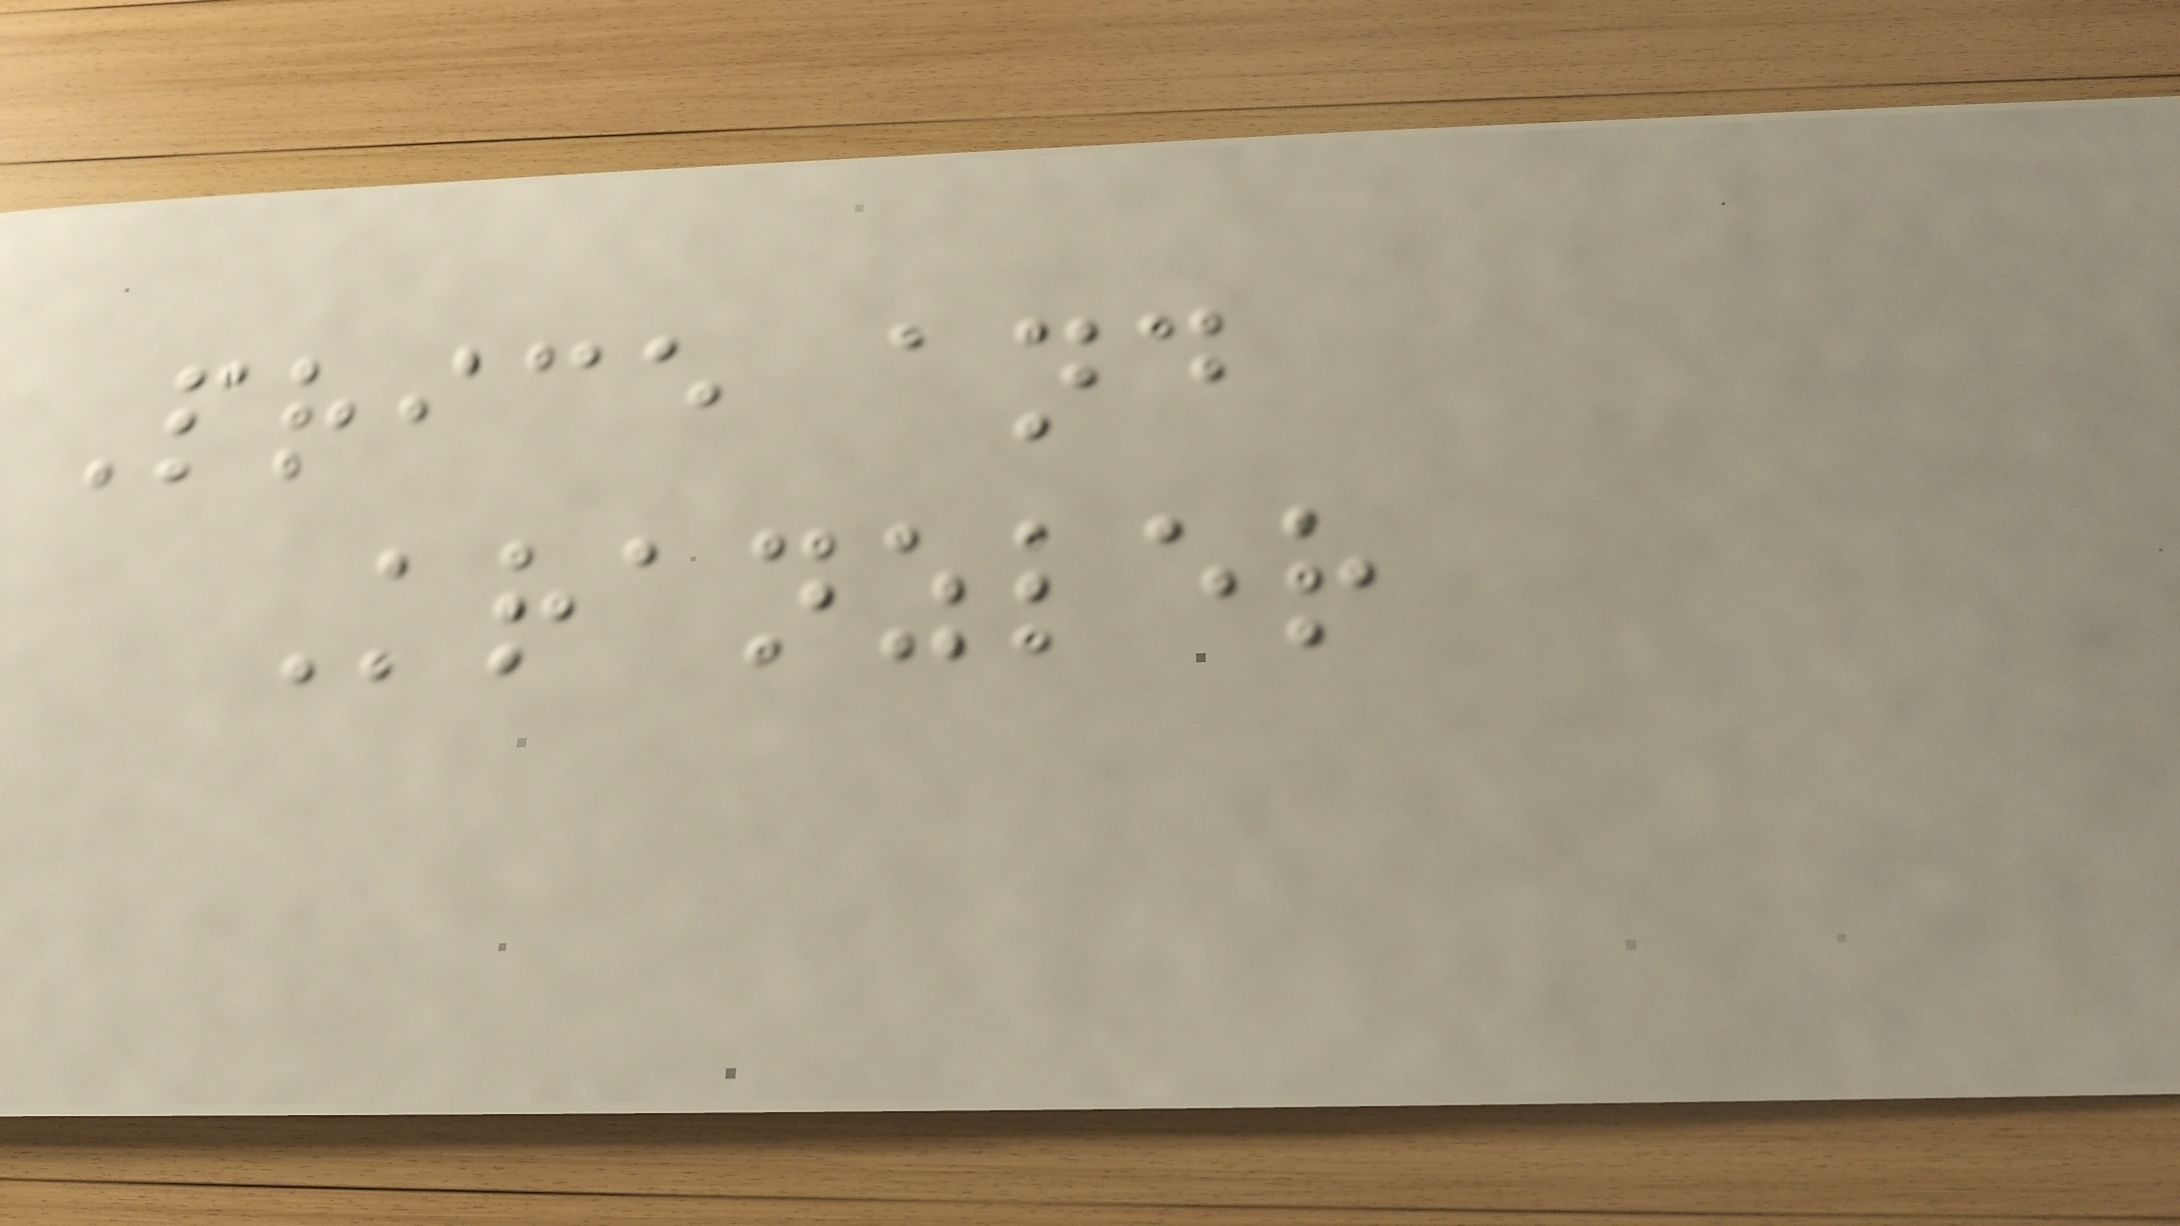Price and
Kranzler
